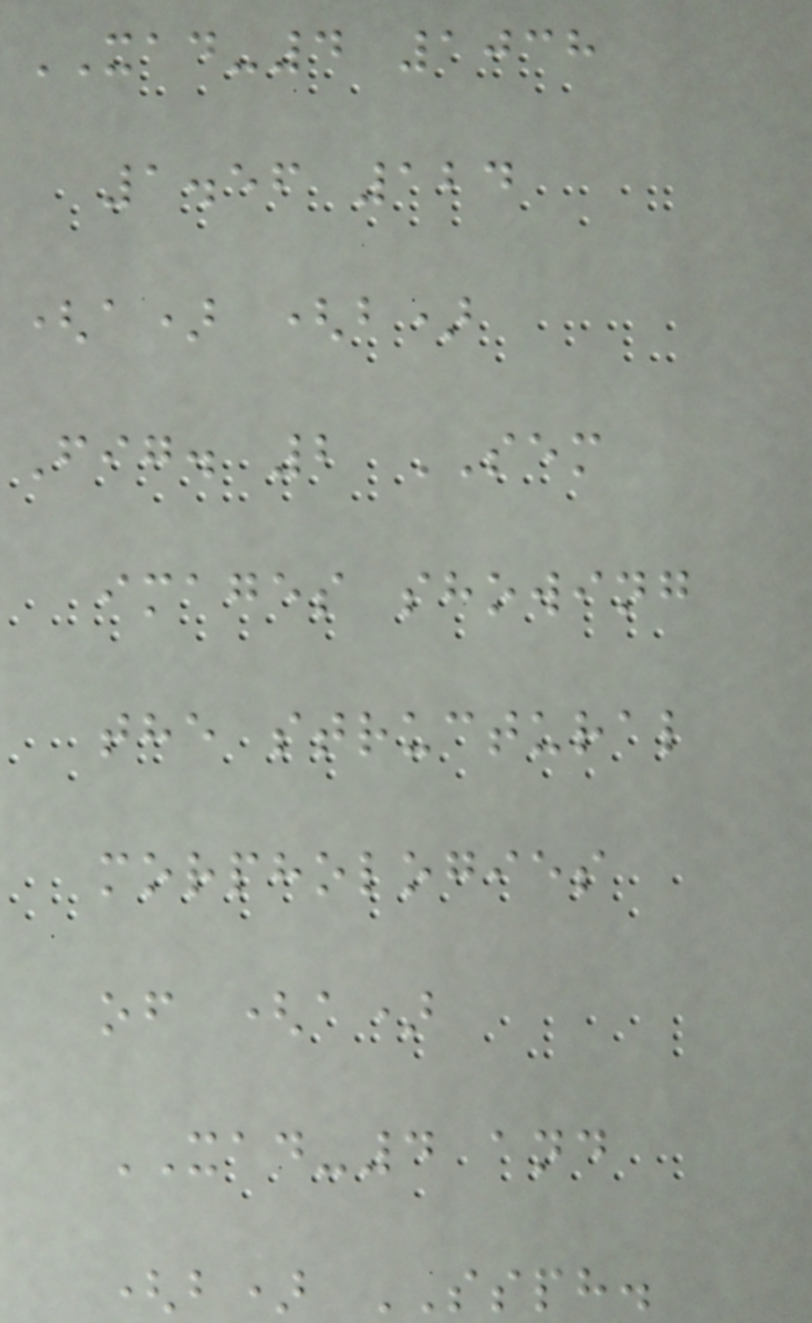XAD-4 1038
1.56 124
(a) (b)
Fig. 2 SEM
images showing
the structural
morphologies
of (a)
XAD-4 and
(b) SSPH.
